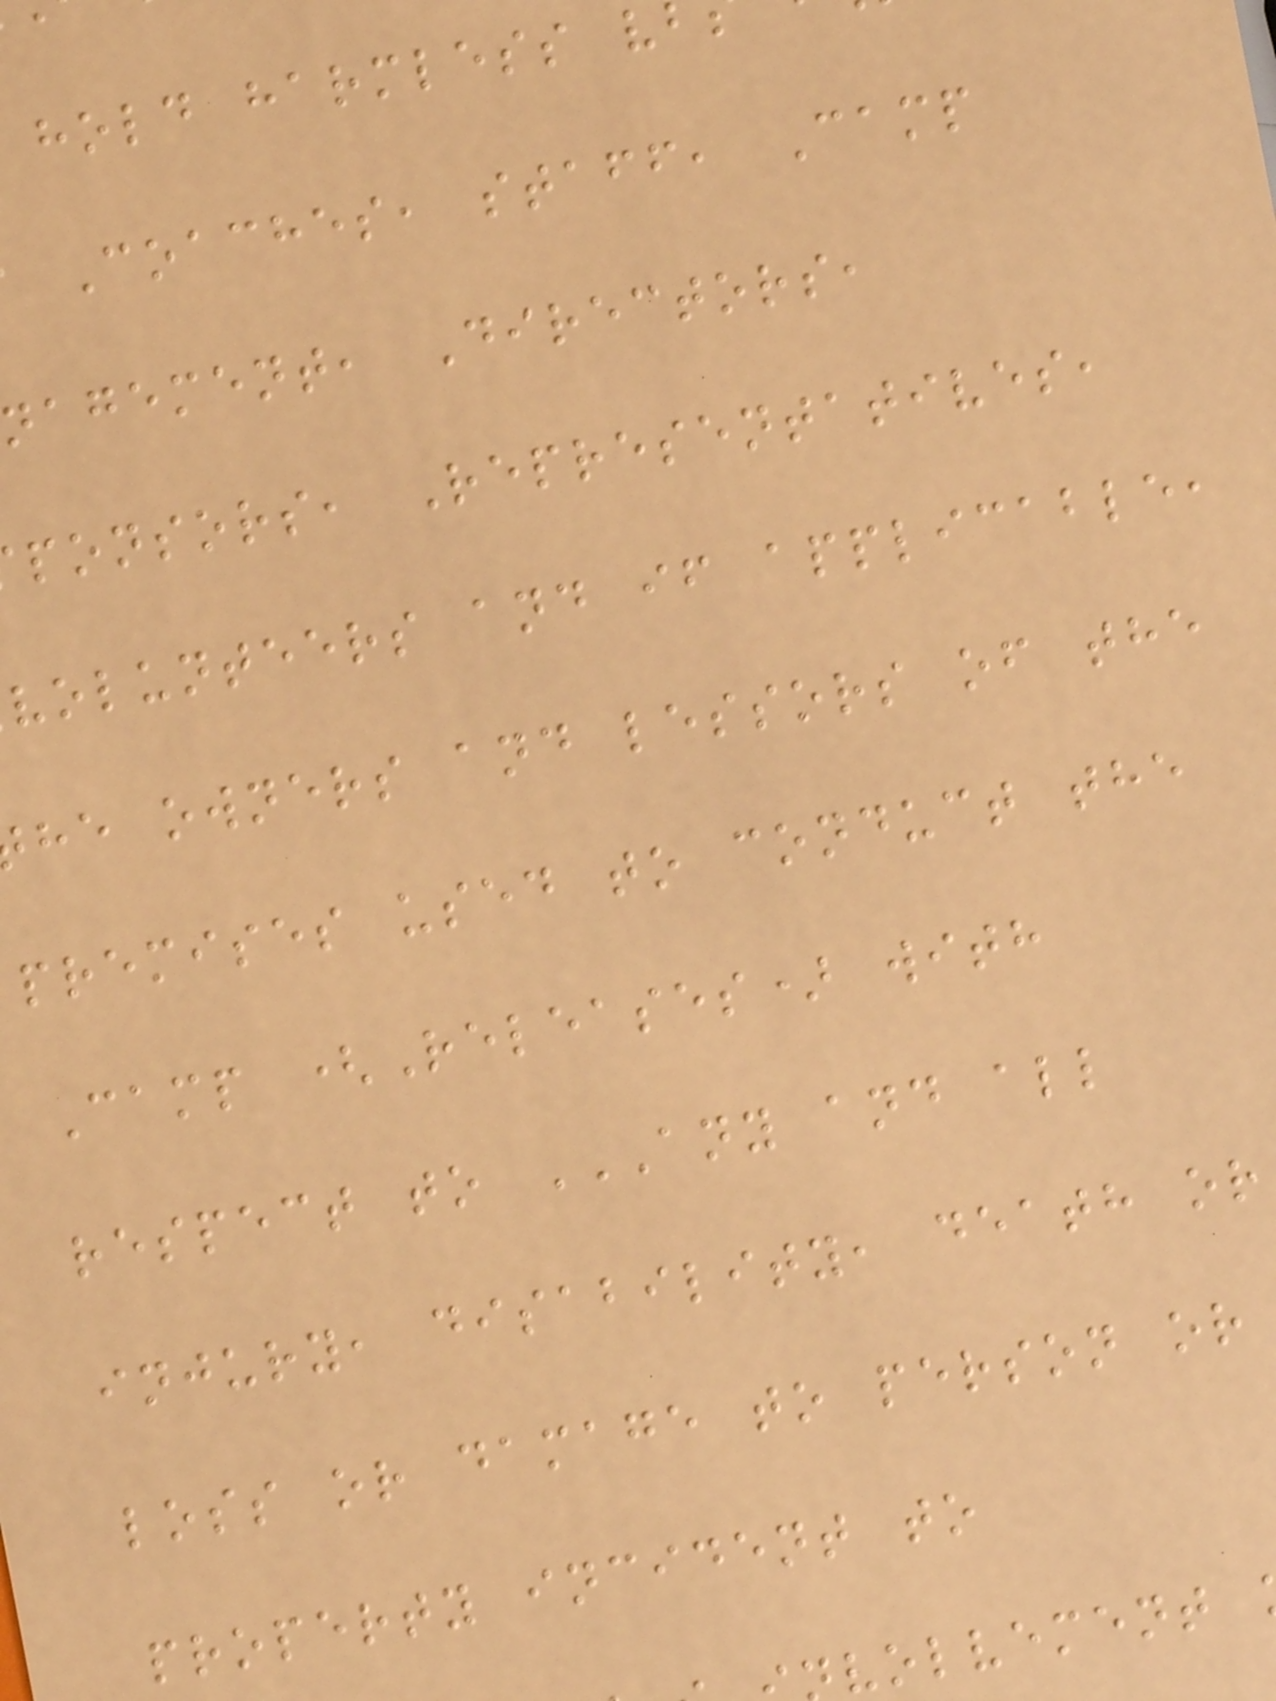hold harmless
Coaches, staff, Camp
nagement, Directors,
ponsors, Representatives,
volunteers and if applicable,
he owners and lessors of the
premises used to conduct the
Camp (Releases) with
respect to ANY AND ALL
injury, disability, death or
loss or damage to person or
property incident to
volvement
